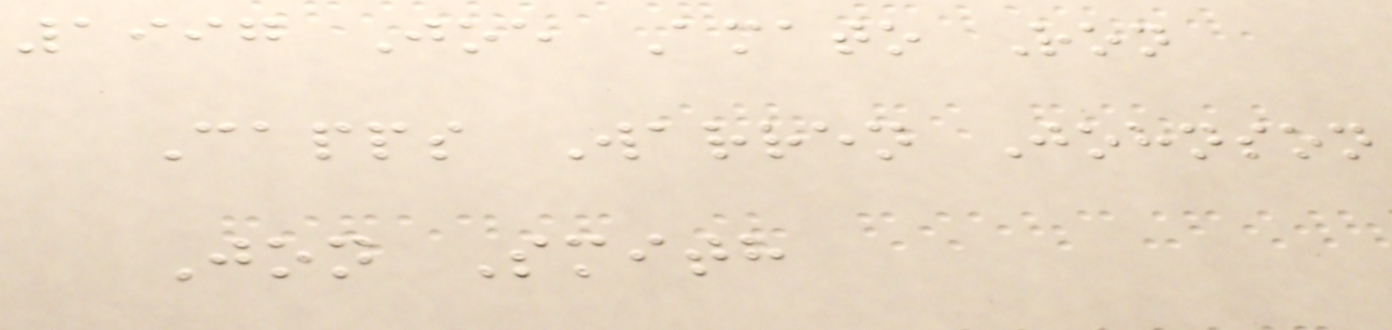1997 Joe Amato Ron
Capps Warren Johnson
Jon Smith
